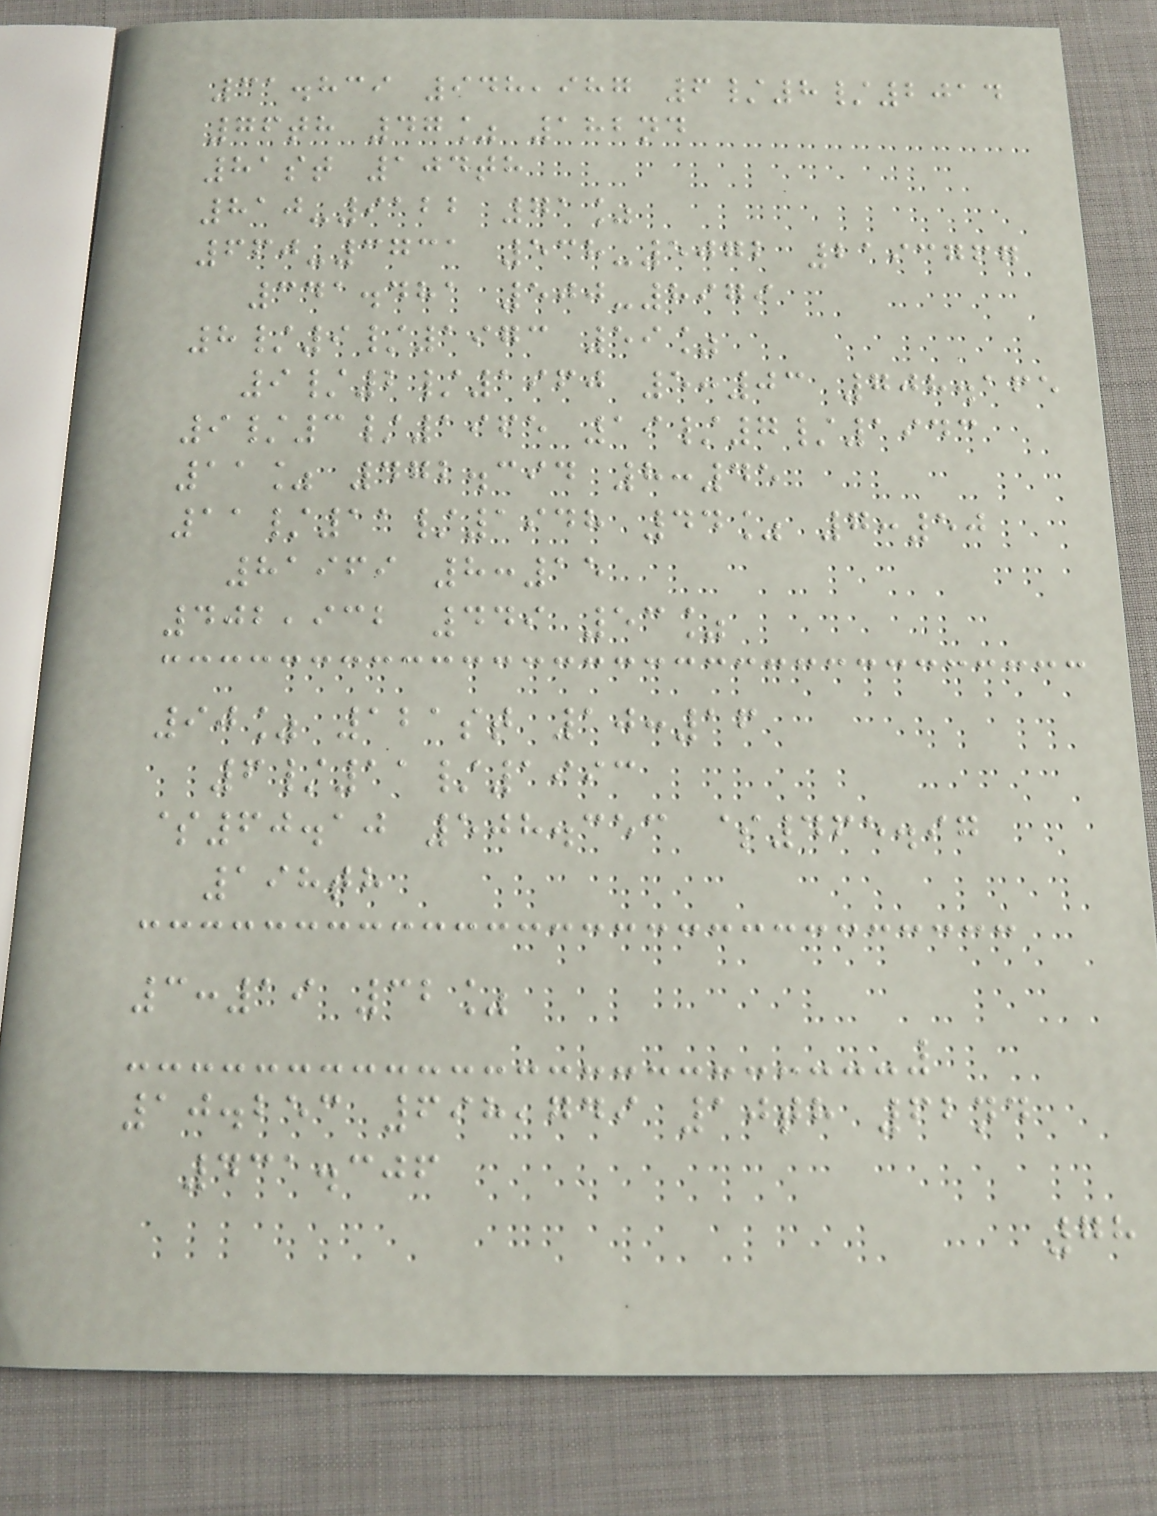31.839 948,987 6/8/2014
76th 47% 182nd
81st 104th
810-9122 71%
660-3731 538-5072 2193767
341.481 500-8979
8/9/1973 59%
9/2/1960 5:03 708.165
9/3/1965 19/7/1943
11% 472.394 8:45
11/11/1948 44% 7:50
81969 8:15
402,932 449 53%
90% 121st 10:16
6/11/1993
$60.10 508.353 $465.97
198th
3:19 32%
10.253 698,749 10th 62nd
431.306
78
